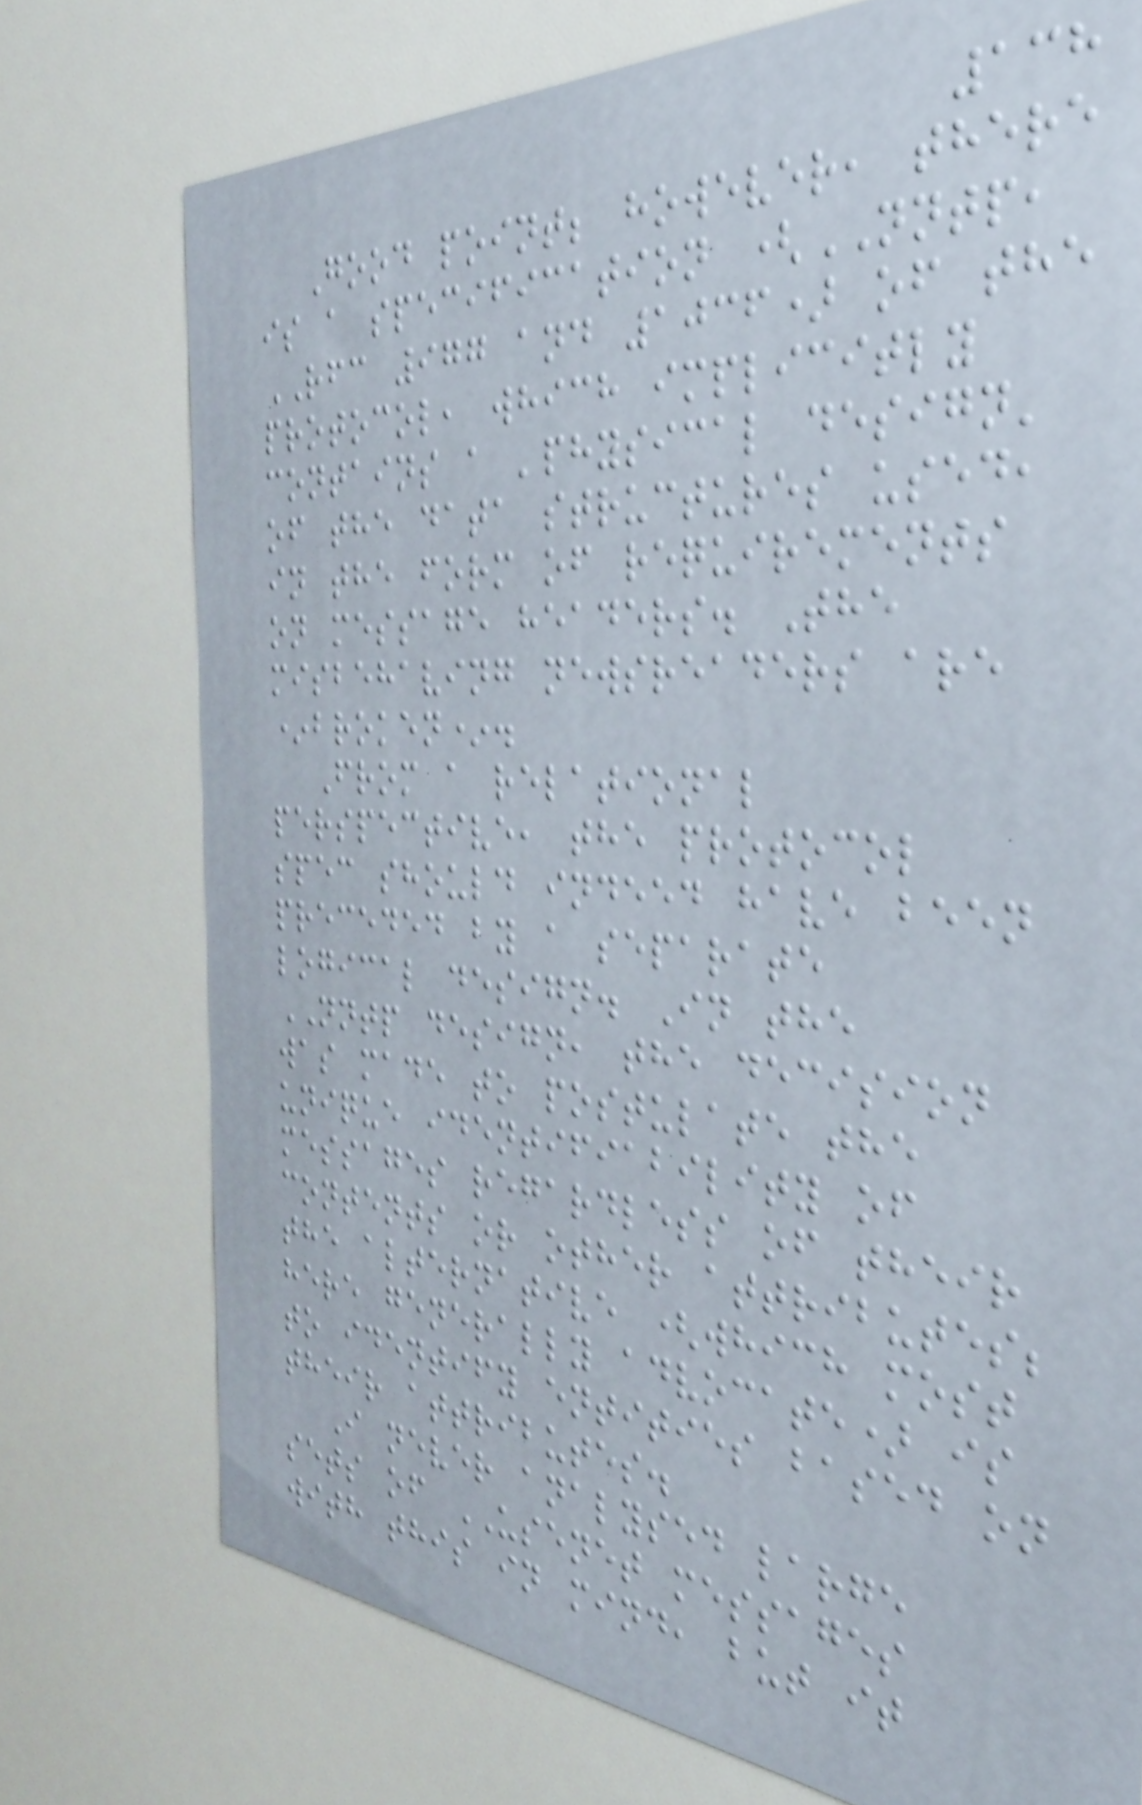138
Good point; however, there
is a specification (NNTP,
RFC 977 and 1036) of the
protocol, which implicitly
contains a 'physical design'
of the data structures used,
in the form of requirements
on message headers. The
misbehaving newsreaders are
*broken*.
From a relational
perspective, the protocol
spec should indeed have been
preceded by a separate
logical design. In the
NNTP design, the decision
was made to postulate the
unique identifiability of
messages regardless of their
contents or other attributes;
the alternative (which most
here generally advocate) is
to identify entities based on
their attributes.
I never analysed large
sets of USENET messages
with this in mind, but it
